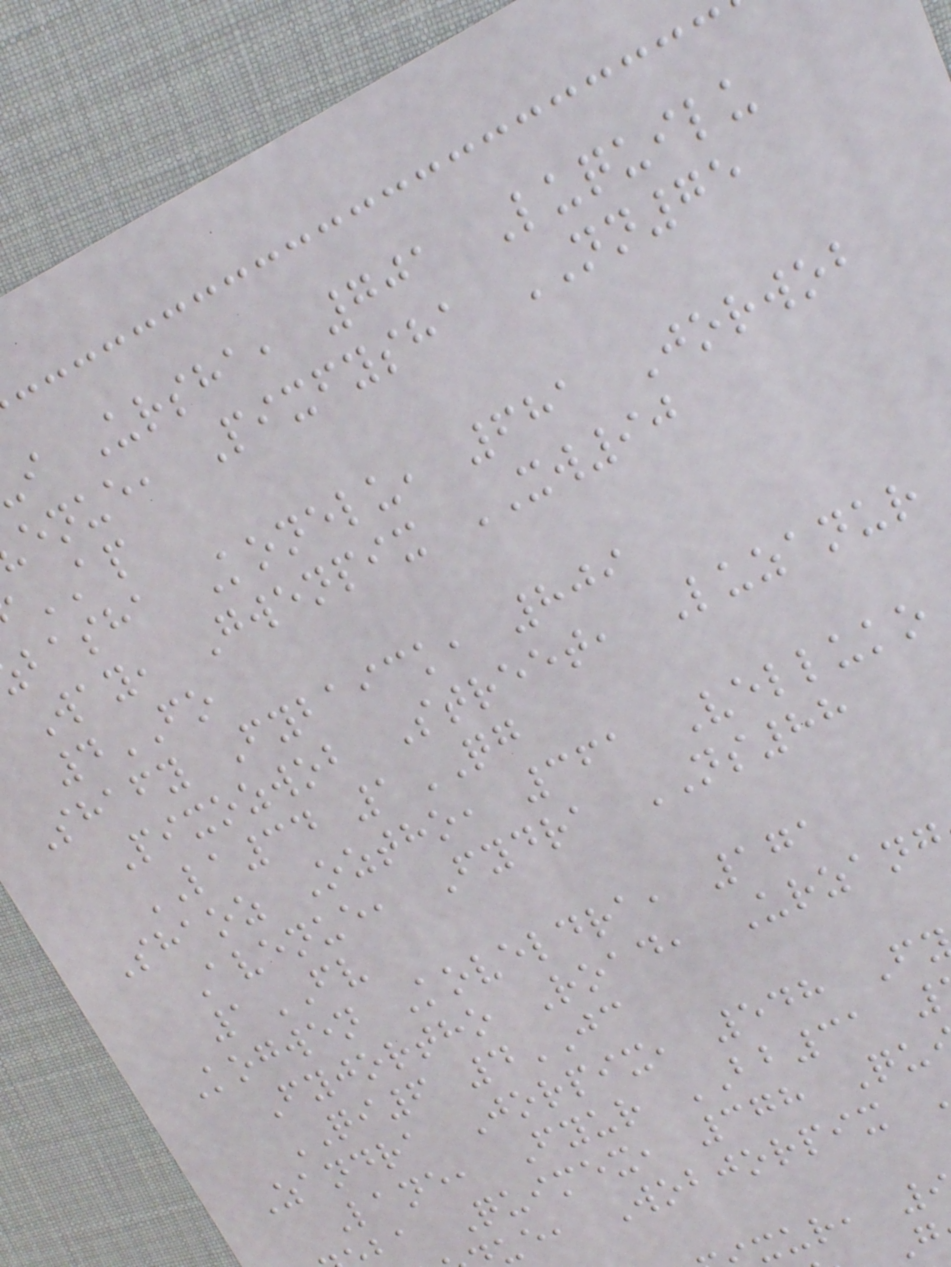i Ursha, 701 Luquilu
enue, Pixfysha NN75
AP
basha Konelu, 681 Jorwob
Way, Gwenpix XW90
4FO
Shafy Fybaick, 809
Pixozwob Street, Luzanur
LA34 1QG
Shaoz Oztho, 361 Velluko
Avenue, Fydra NS88
1FV
Kogwen Koveldra, 171
Fyjortho Road, Urzang
QI6 4JC
Zandra Jorpix, 548 F
Lane, Fyur BB31
ba Quimex, 378 Qu
ue, Wobjorpix
